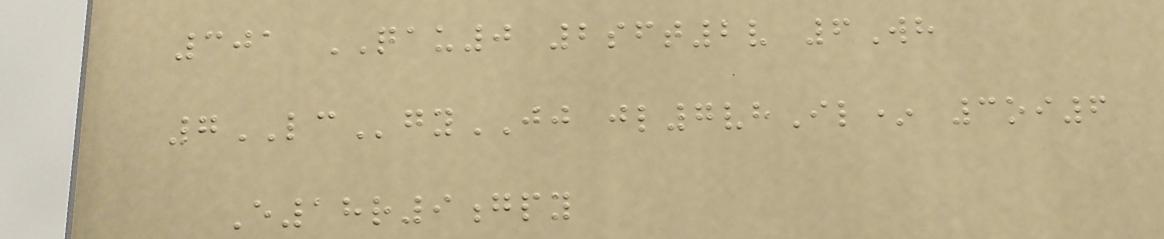301 QAU0 2sft2v 6Wh
7LCgyJJ jl7vhIl* 3oi6
E18r9gpy
